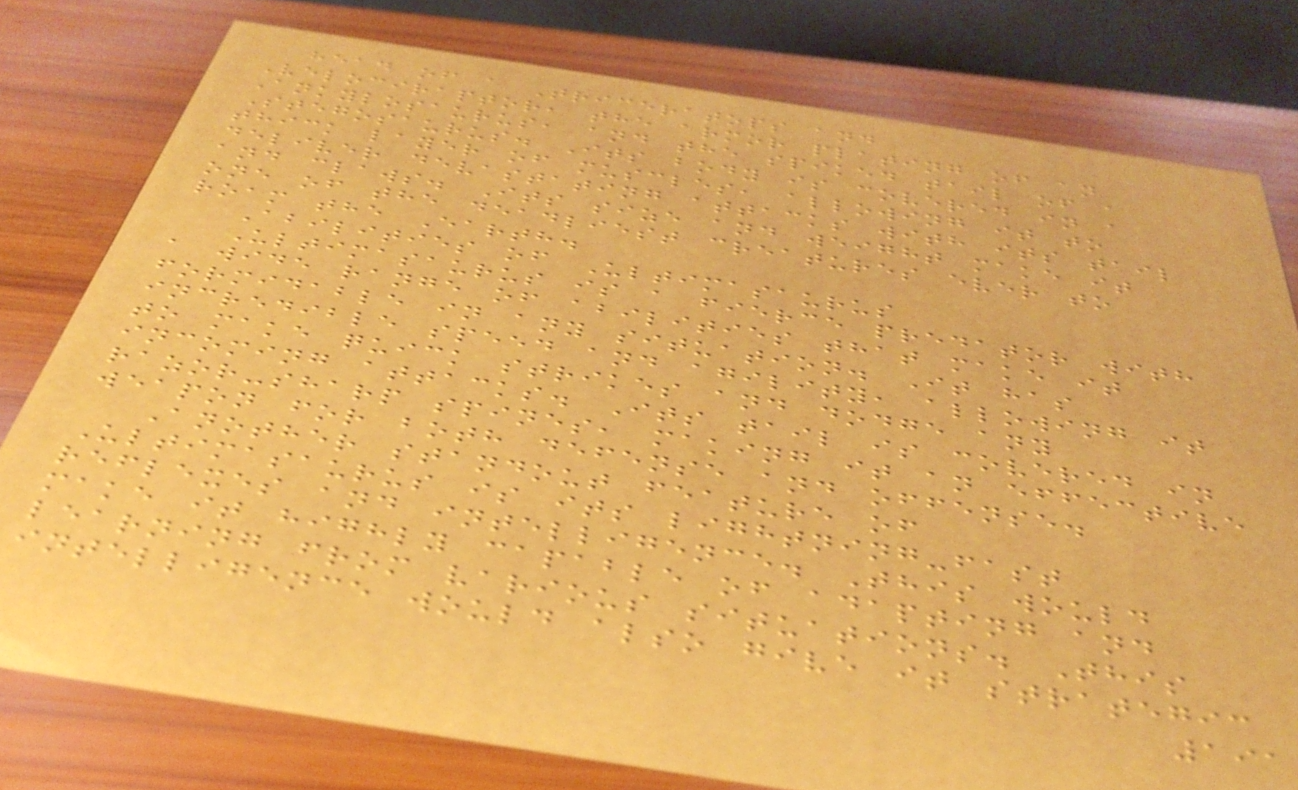head of a Triceratops and
Velociraptor, the armor plating of an
Ankylosaurus, and the spiked tail of a
Stegosaurus. Its body is covered in a
thick layer of muscles, allowing it to
deliver devastating attacks with its tail
and claws. Its size and weight make it
one of the deadliest creatures ever to
roam the Earth.
Abilities of Ultimasaurus
Ultimasaurus is a fierce predator with
a wide range of abilities that make it
formidable in any situation. It has
incredible speed and agility, allowing it
to make quick strikes and dodge any
incoming attacks. Its tail is covered in
razor-sharp spines, making it an effective
weapon for both defense and offense.
Another standout feature of
Ultimasaurus is its lightning-fast
reflexes and intelligence. This would
make it highly capable of adapting and
learning from various situations. This
intelligence would also give it strategic
191
